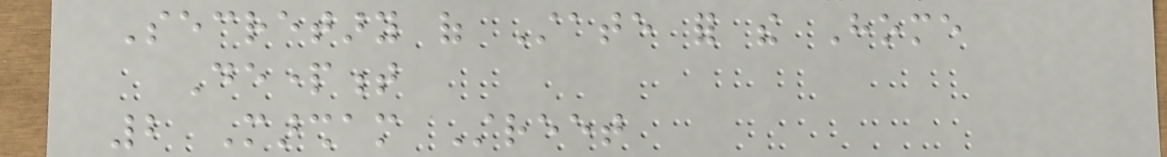Secretary of State for the Home
Department
2 Marsham Street
